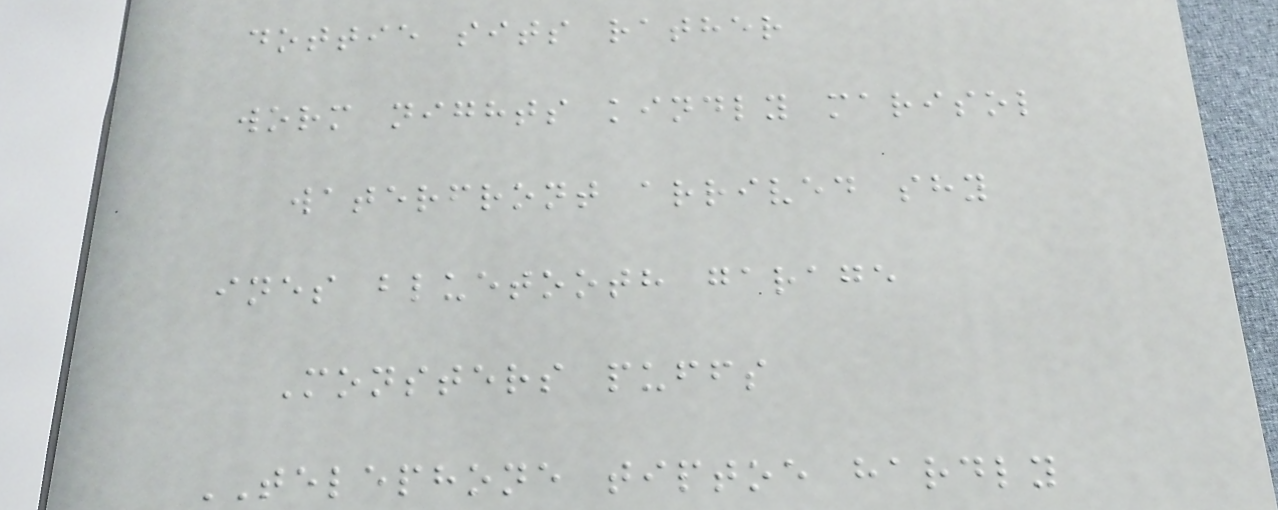dottie sits rather
worm nights kindly marisol
waterfront arrived shy
ines bluetooth garage
Monsters puffs
TELEPHONE tiptoe hardly
